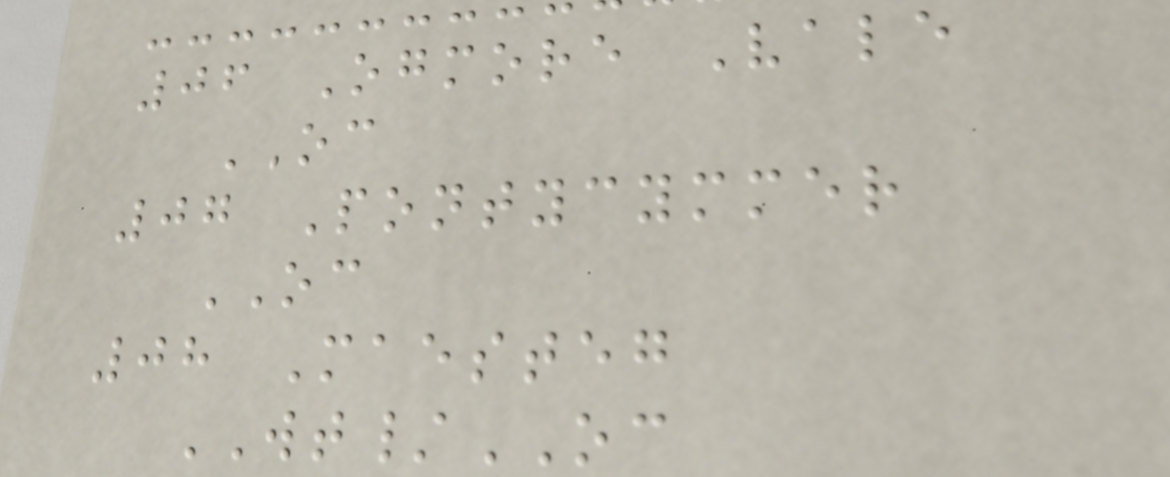06 Ogmore Vale
OC
07 Pontycymmer
OC
08 Maesteg
WT/OC
